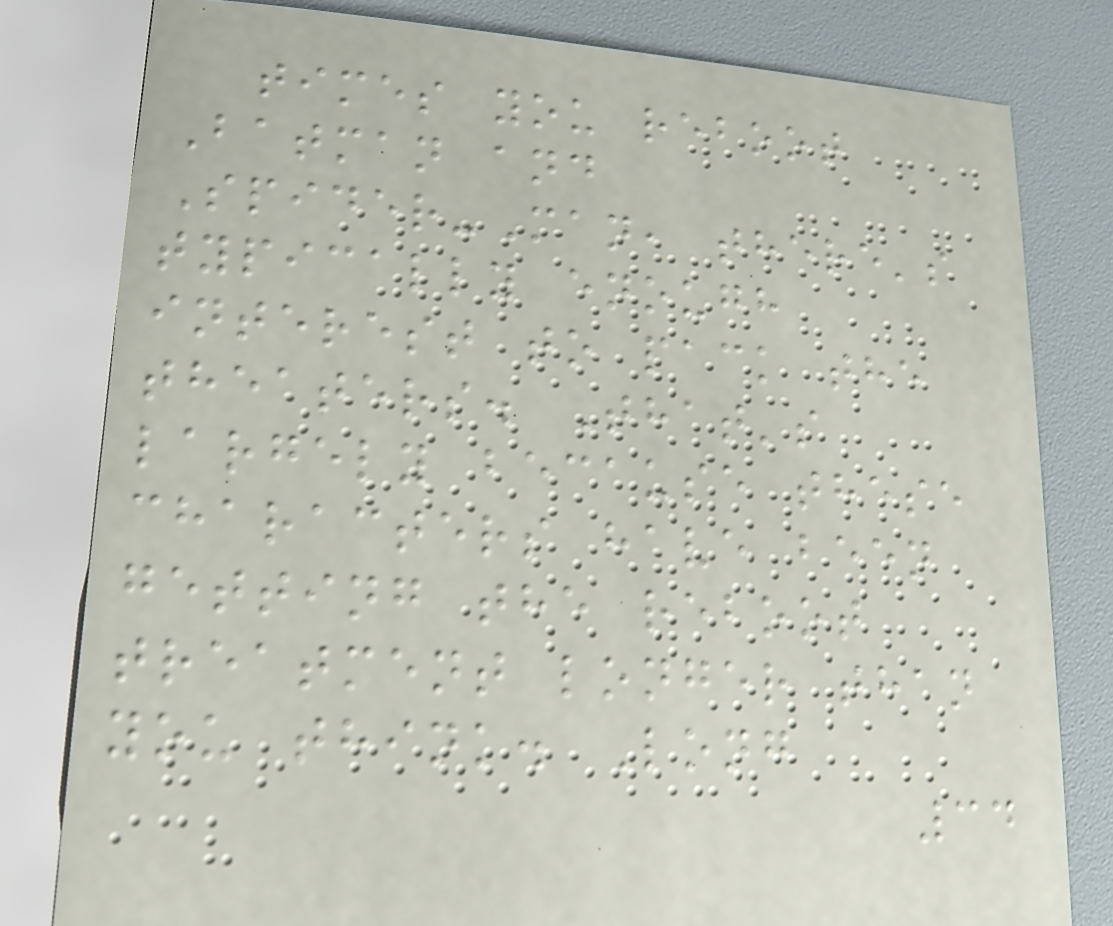times you reboot
Batman and
Spider-Man, there's
typically enough
interest to pack the
theaters. That's
largely because these
characters have been
getting the reboot
treatment longer than
you think. Long
34
